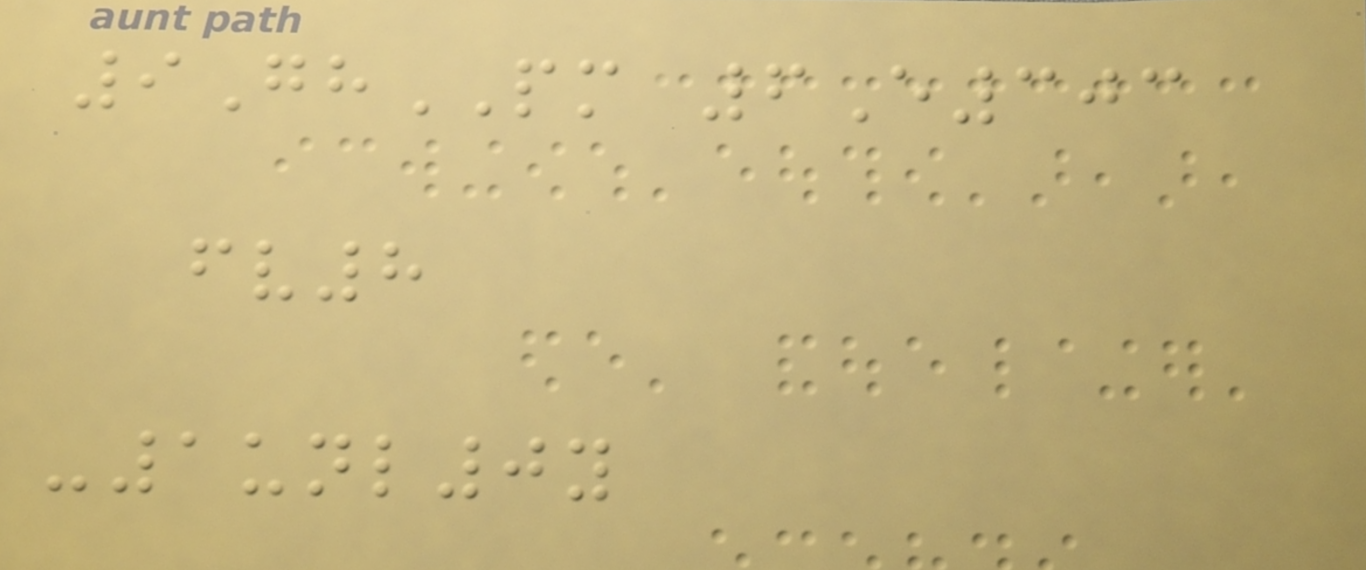9GhPM 6E303
fv8
-1unl0y
